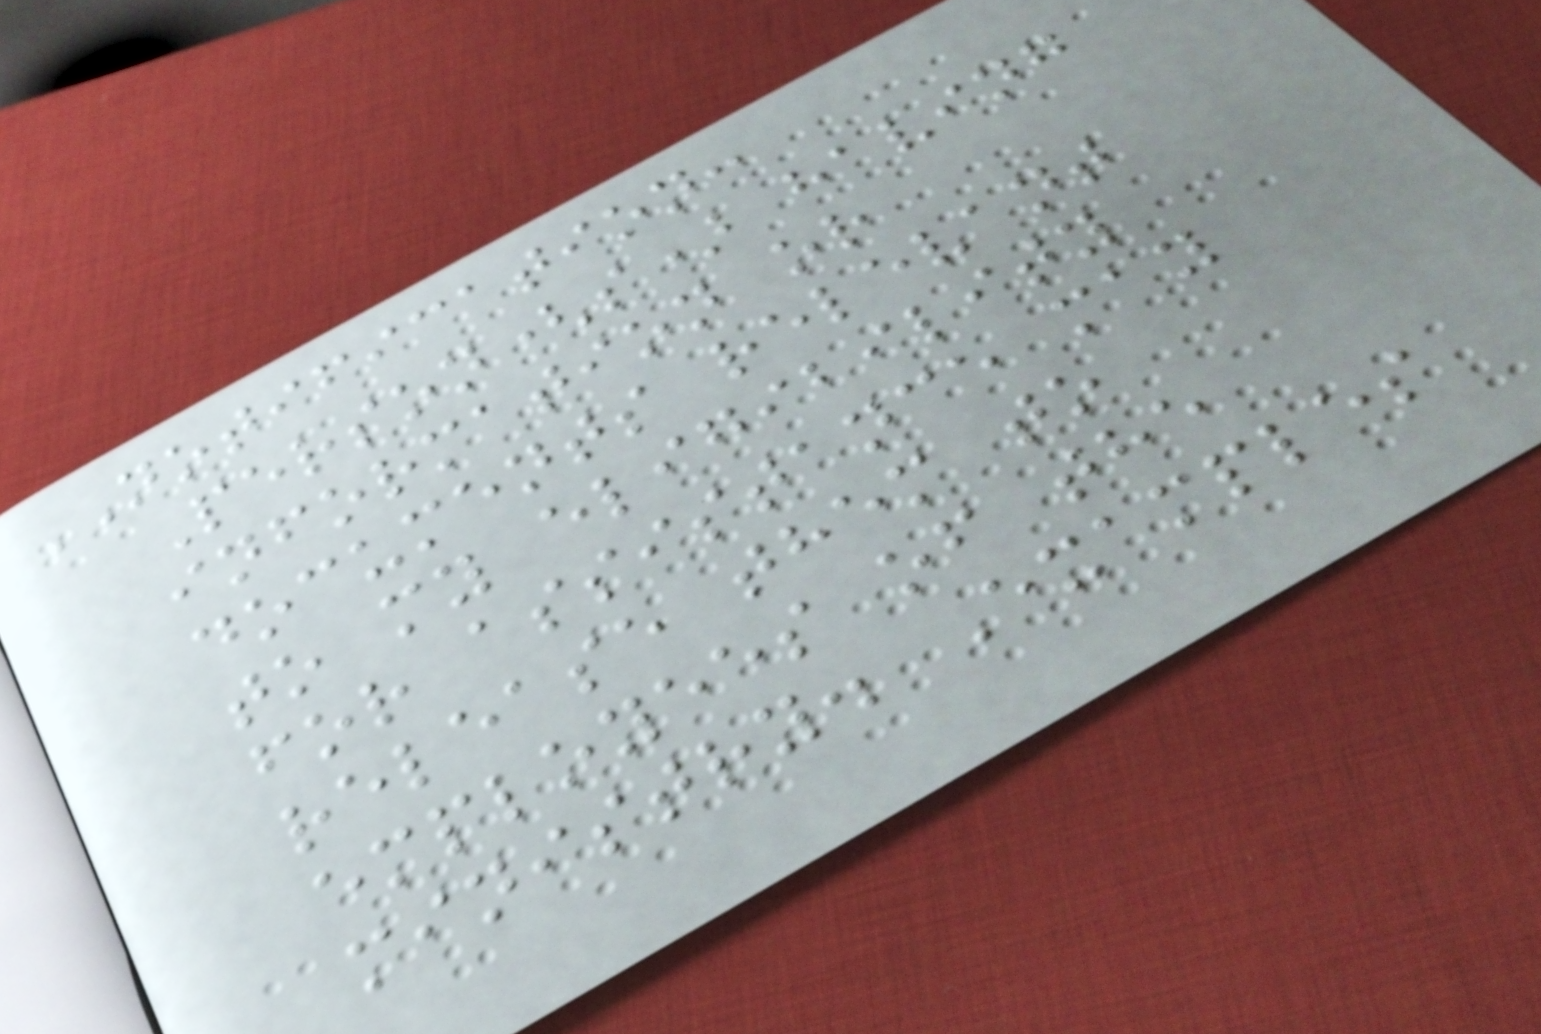NOTIFICATION:
Person(s) having
information or
documents relevant
to my eligibility
for assistance may
release them to
employees of the
ministry. Examples
